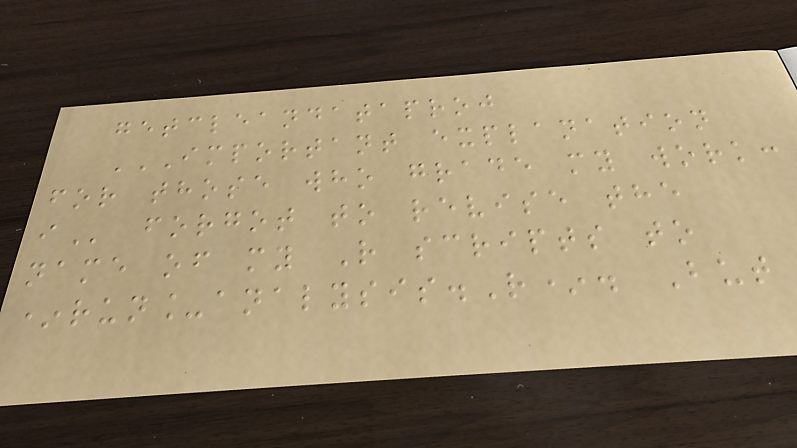getcleandataproj
IMPORTANT EXPLANATION
FOR THOSE WHO GRADE MY WORK:
I forgot to revise the
name of my R scripts to
*run_analysis.R*. But
